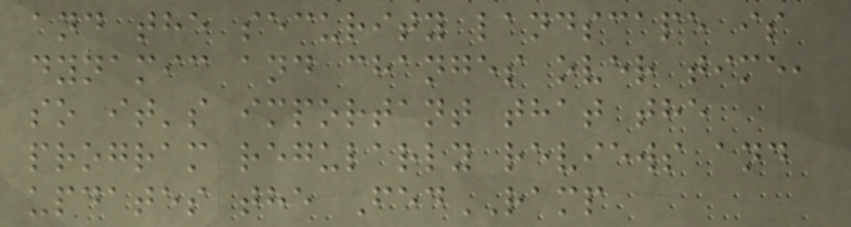and the security landscape is
dynamic and changes over time,
so it's important that the
program regularly reviews and
updates the FedRAMP
